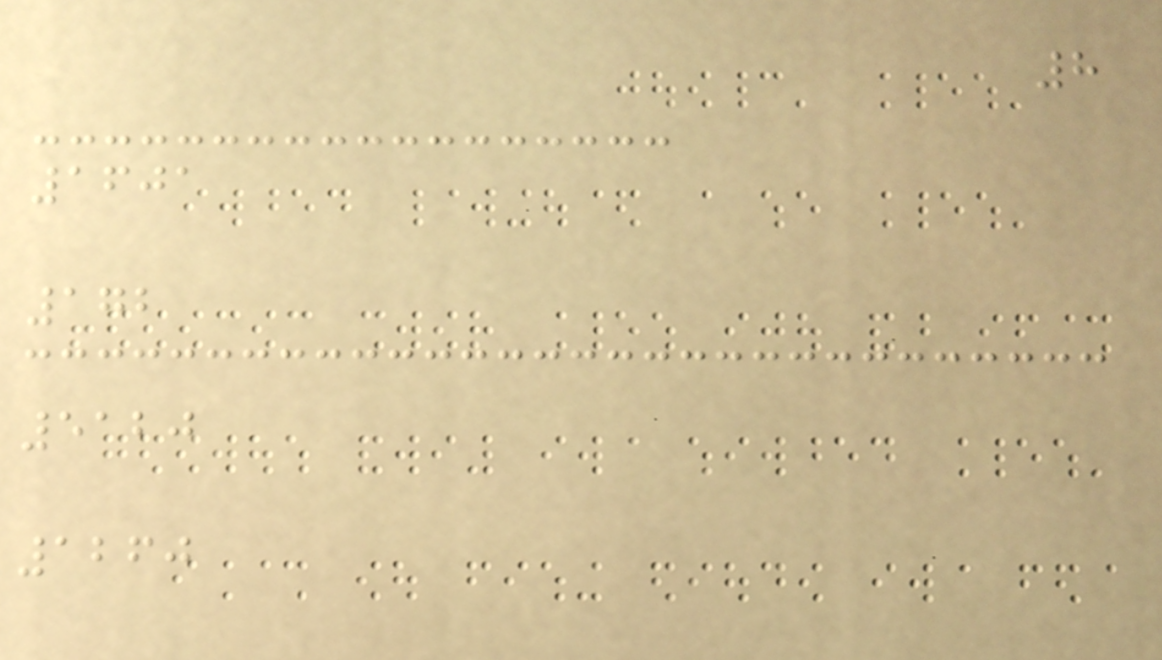8
1601
172
5120
1260
